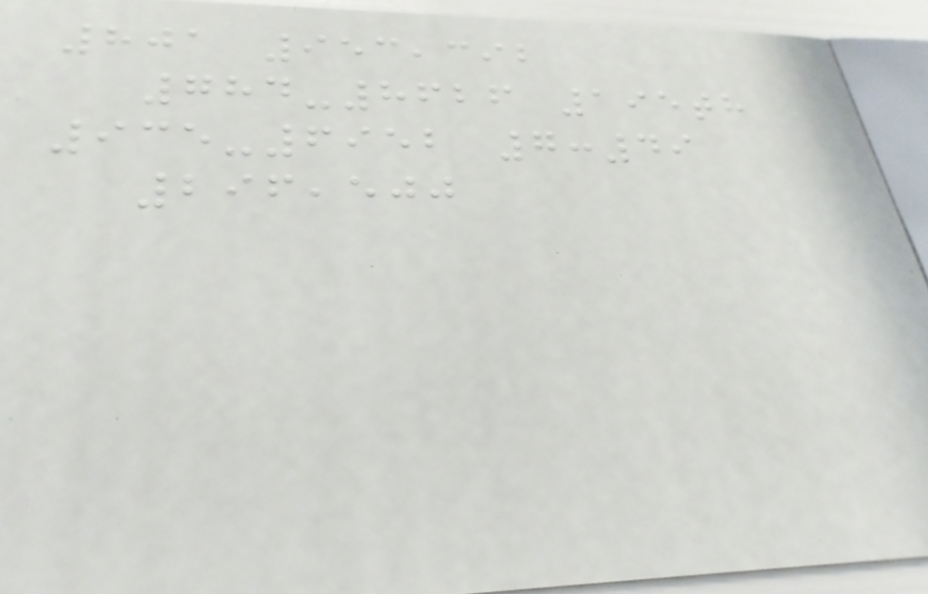801 953,392
784-8626 195th
935-6952 7:49
296,500
